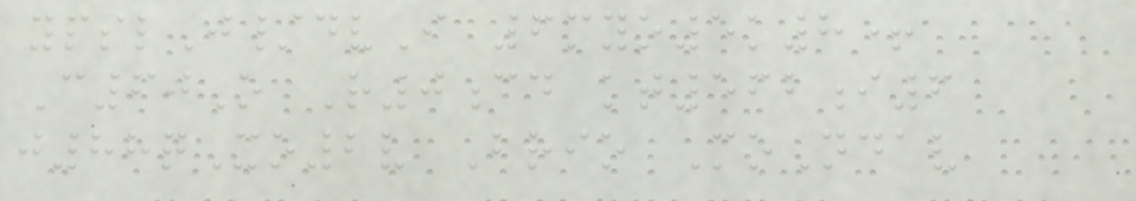ypslJ/dvI 6myo5k8+
C60O R0cd kt562i6
j88qXo2v Brio MoNdav
